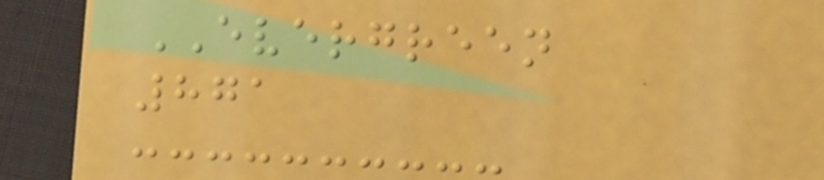EVERGREEN
871
